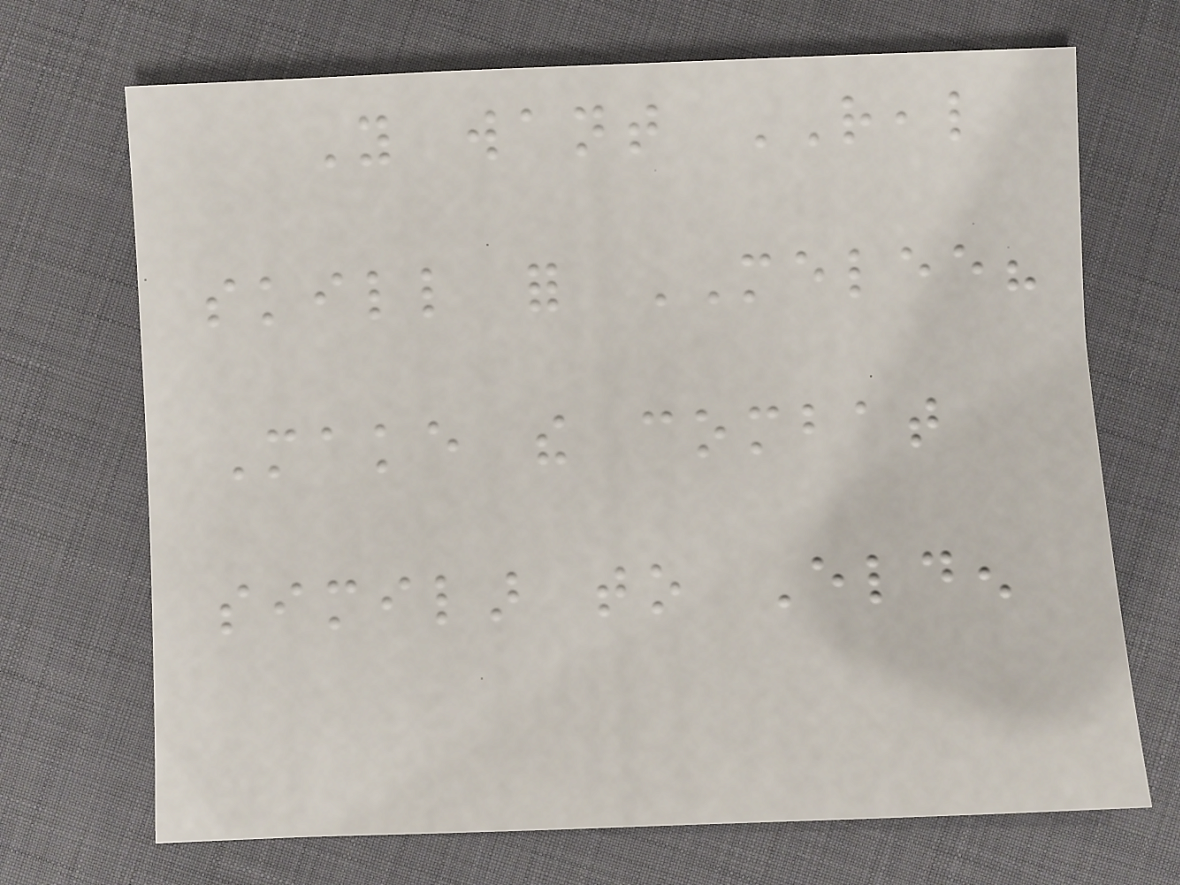You want REAL
skill for MELEE?
Make the combat
similar to Elden
